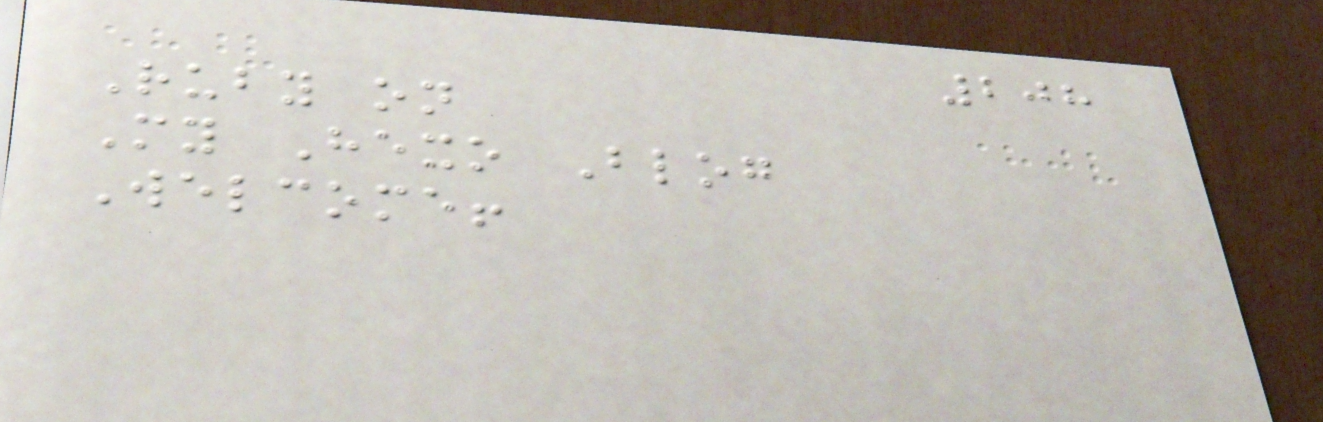208
Ruby on
My Hexo Blog
Welcome!
